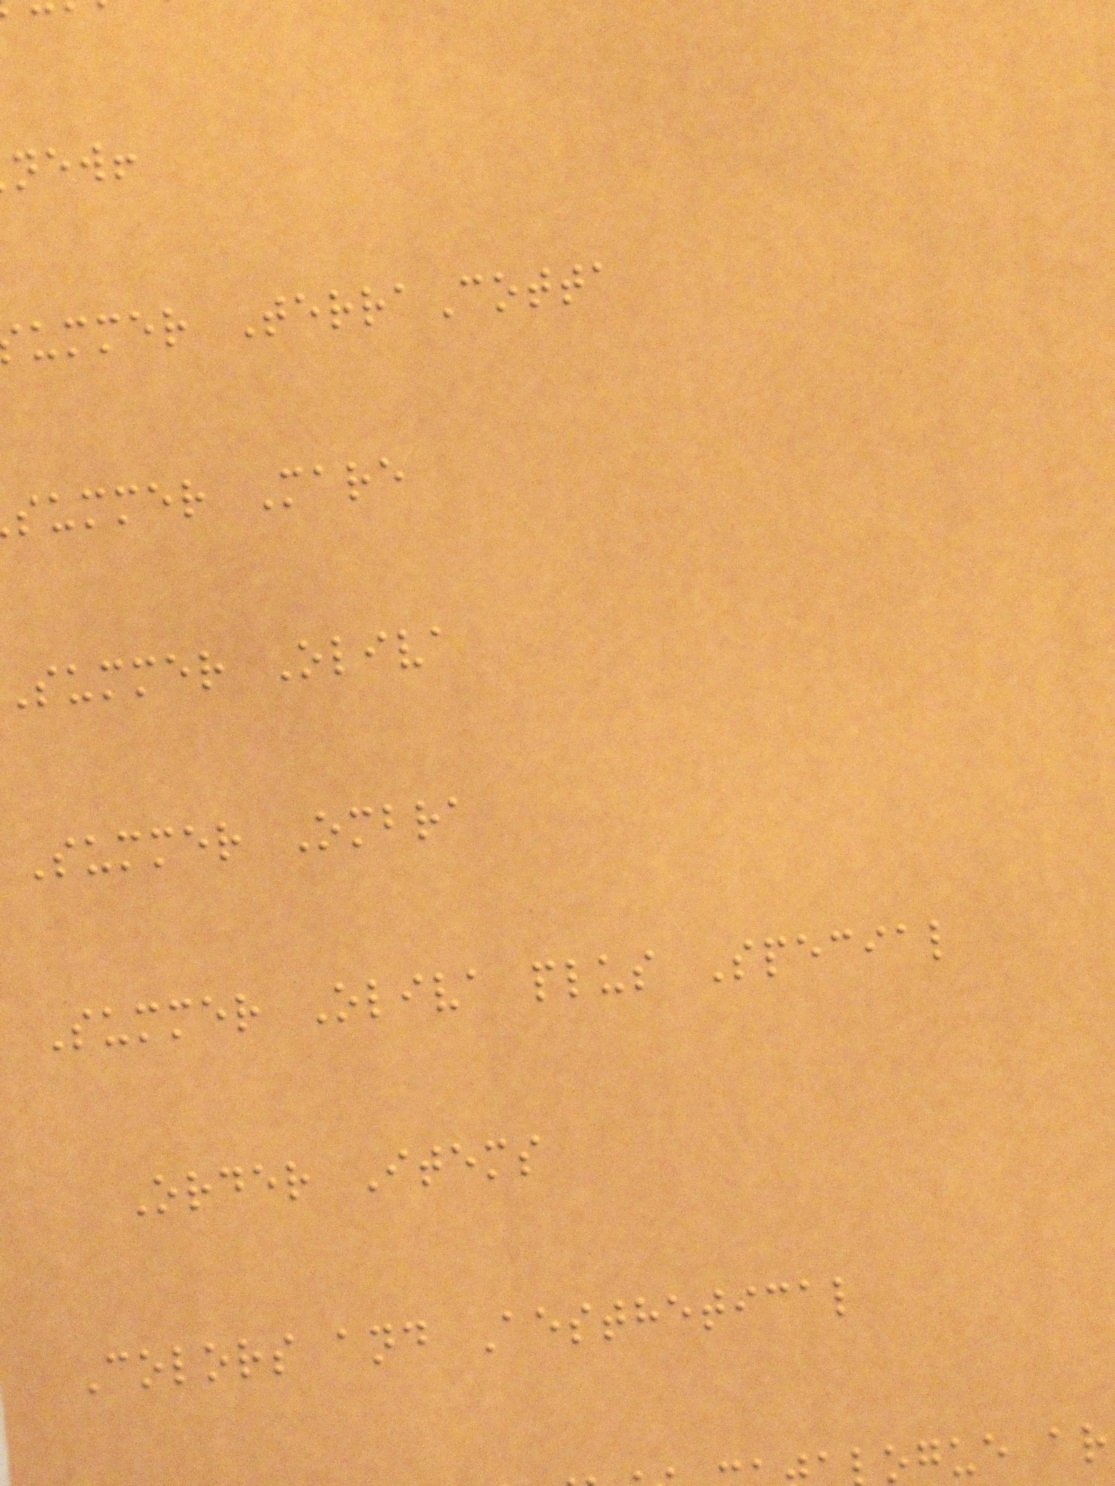new!
ummer TerraCotta
summer Mare
summer Oliva
Summer Ombra
Summer Oliva plus Special
Order Items
Colors and Aesthetical
